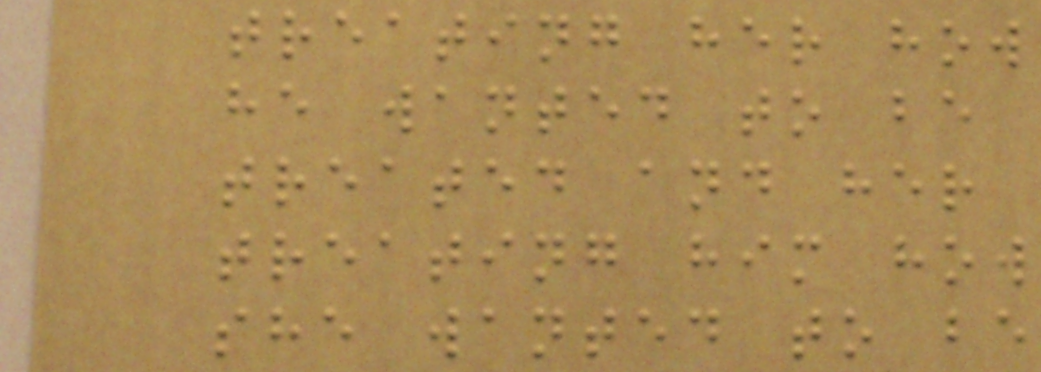treating her how
he wanted to be
treated and her
treating him how
she wanted to be
